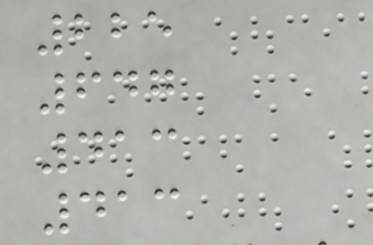225
647
413
413
